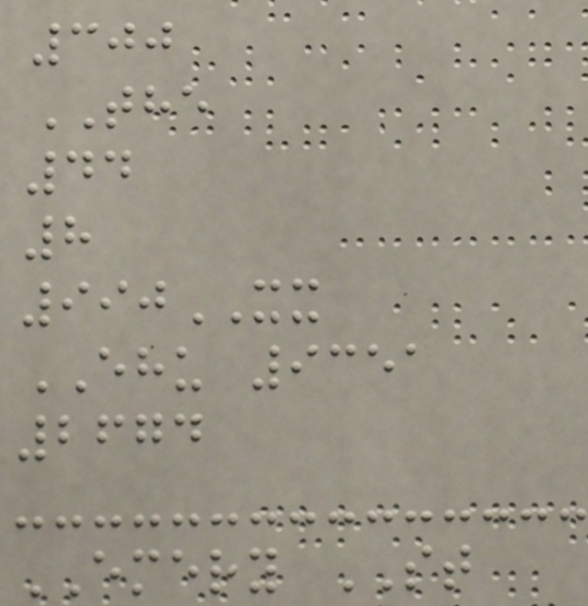300
THE
44
8
990XX
EHU 9351
2674
EMERY ST
